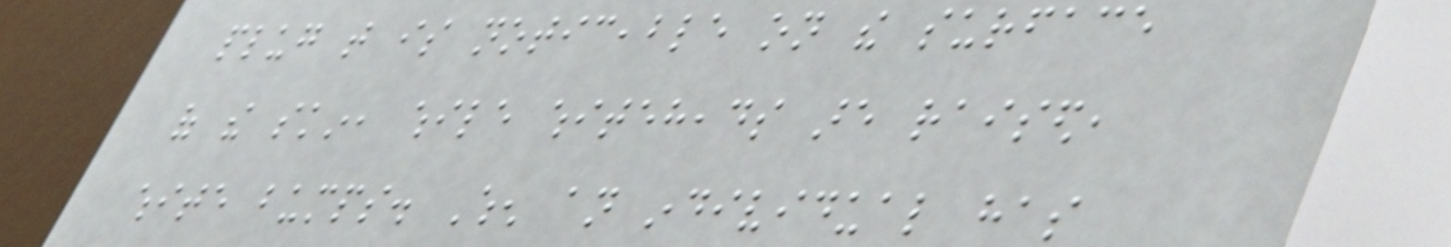plug that is noticeable on the surface
of the skin, while whiteheads are raised,
white bumps. When an individual has
